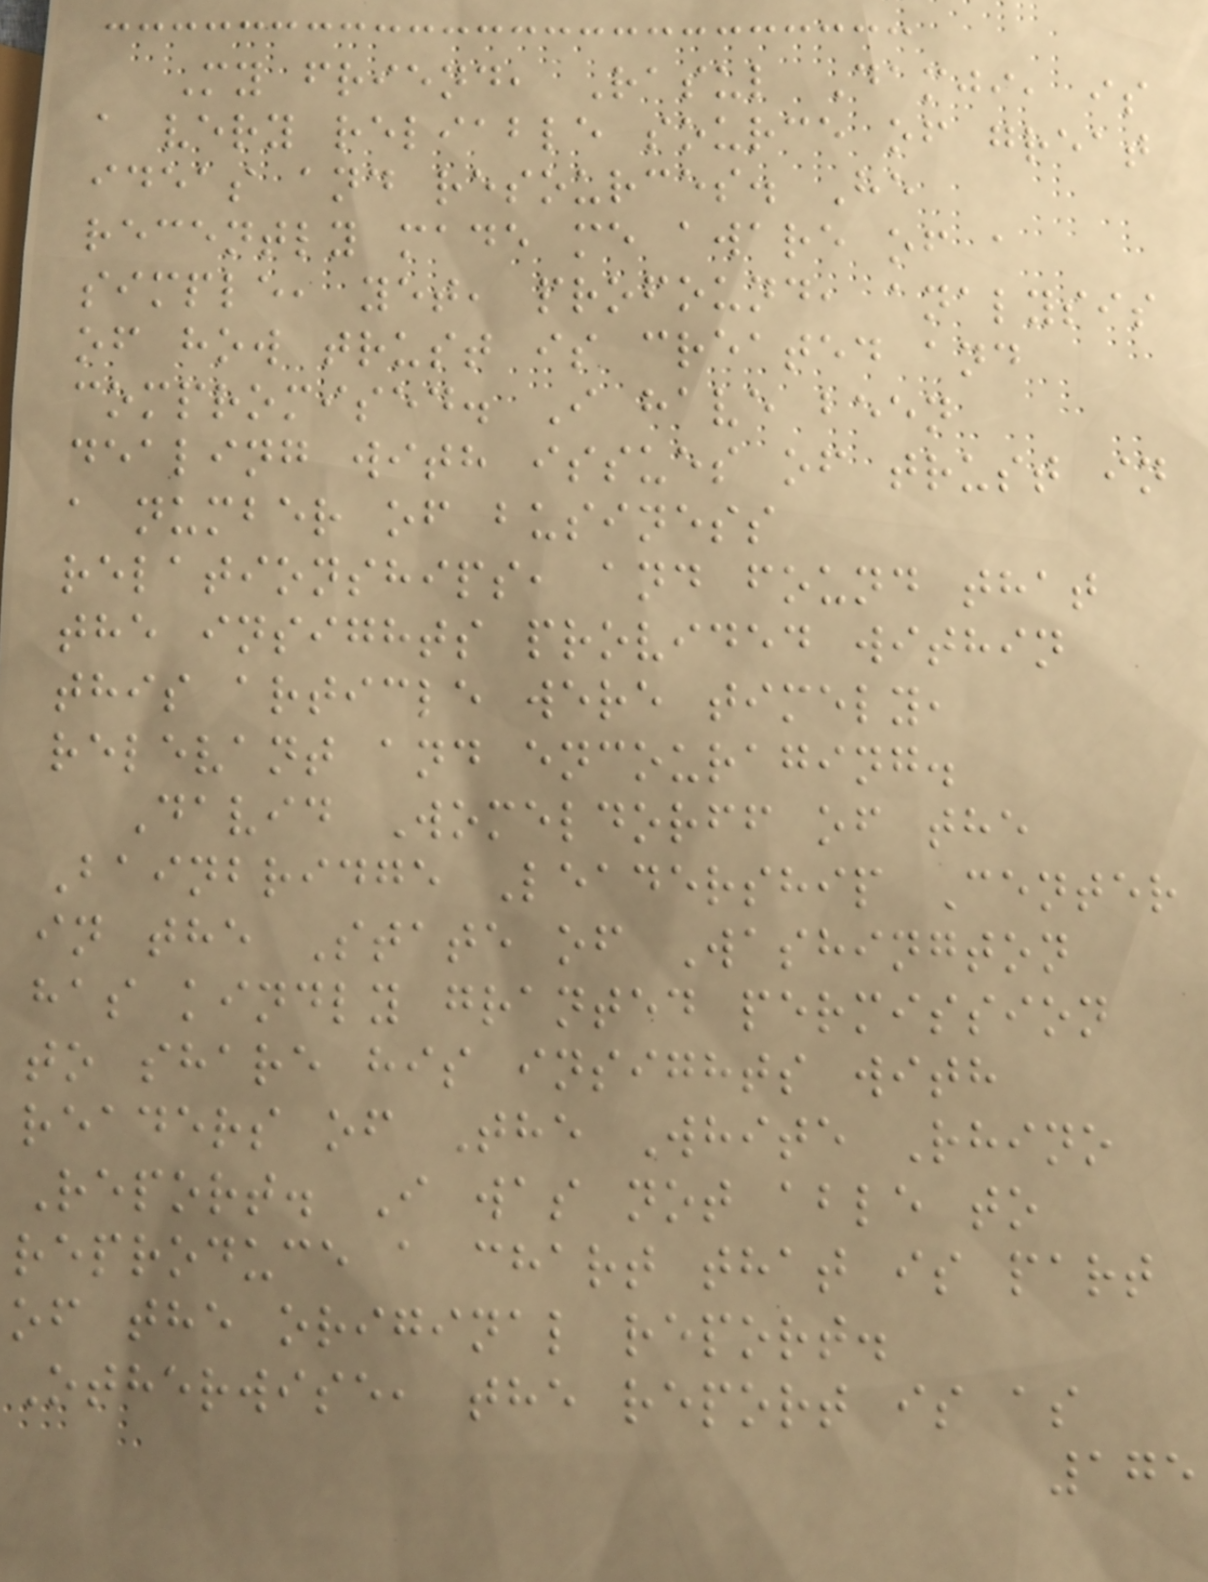My friend, Rasul Damji, is
a very reliable source of great
ideas and resources. He
recently made me aware of a
simple, yet, profound, analysis
of how trust is created and
compromised. I have been
dealing with issues of trust in
a number of business
relationships, and found that
the insights provided within
this article were timely,
relevant and encouraging.
David Womeldorff of the
Bainbridge Leadership Center
in the State of Washington
has kindly granted permission
to share his insights with
readers of The White Rhino
Report. I was not able to
reproduce a chart that is part
of the original report.
Otherwise, the report is as
175
